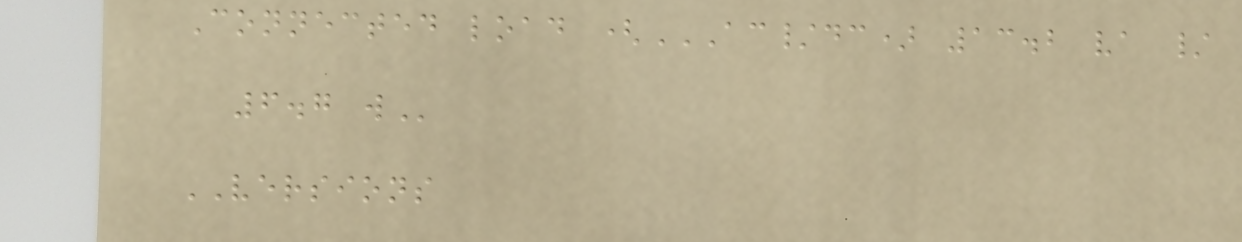Connected load (AC/DC) 13.2 VA /
6.7 W
VERSIONS
